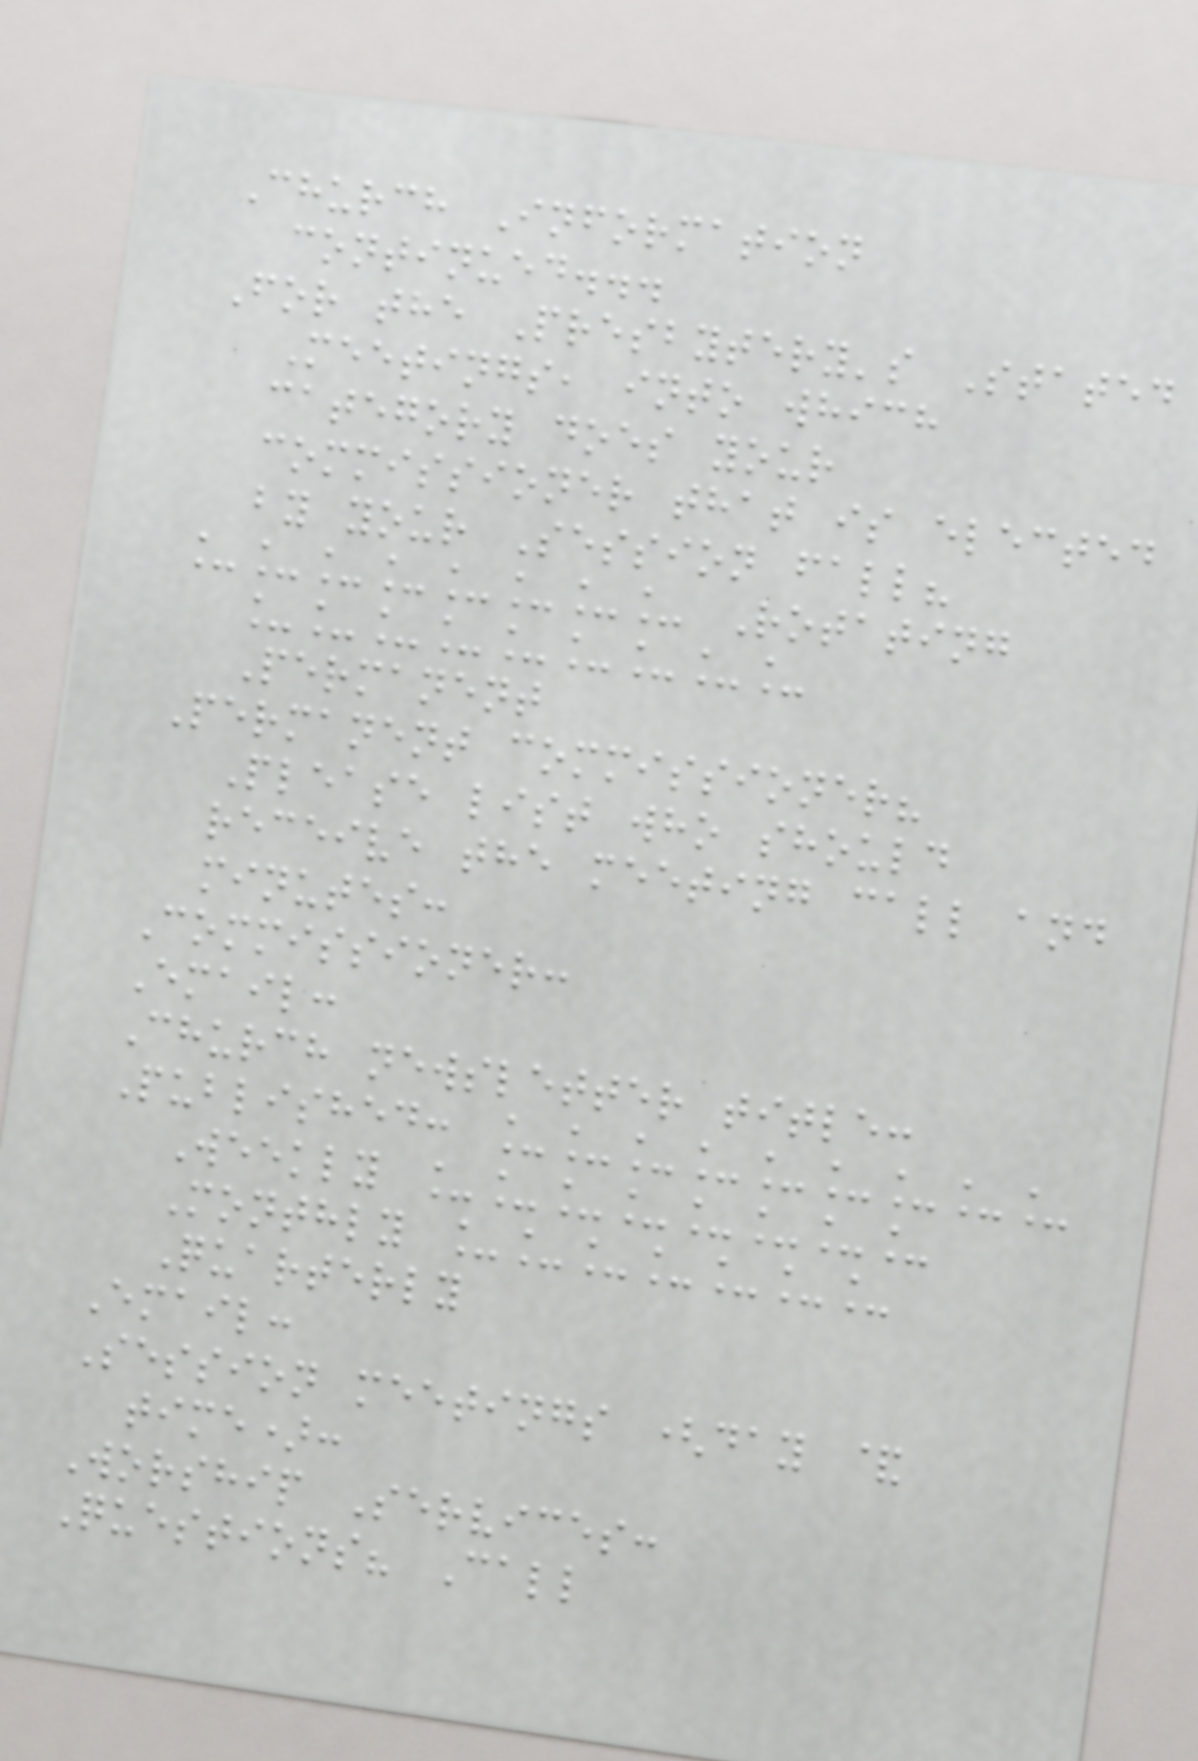Church Information
continued...
For the Presbytery's Stated
Meetings, into which
category does your
commissioner that is elected
by your Session fall?
________ Rotating
_________
Permanent
Permanent commissioner?
Please list who should
receive the meeting call and
minutes:
Commissioner:
Email:
Church newsletter title:
Published: _________
Weekly ________
Monthly _______
Quarterly
Email:
Session meetings (day &
time):
Worship Services:
Questions? Call
